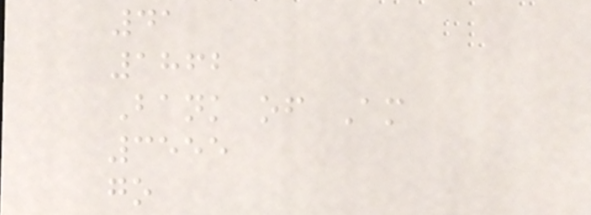41
1862
Bank of Am
3555
go
